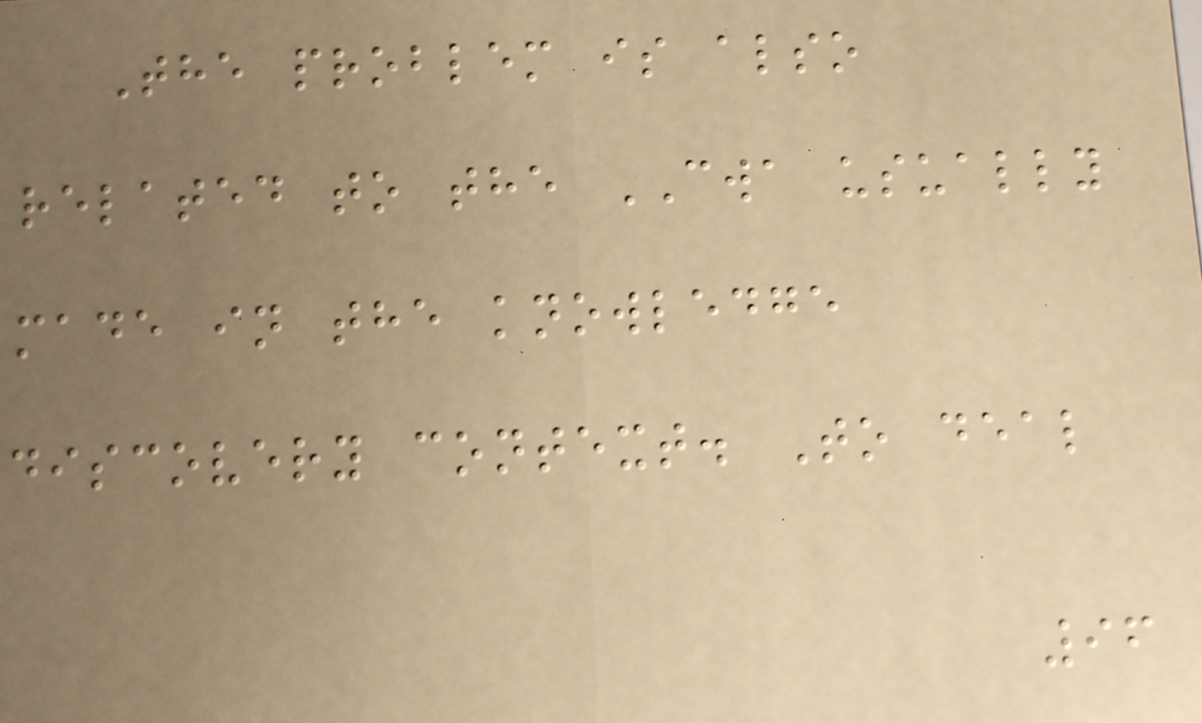The problem is also
related to the CWA usually
made in the knowledge
discovery context. To deal
96
